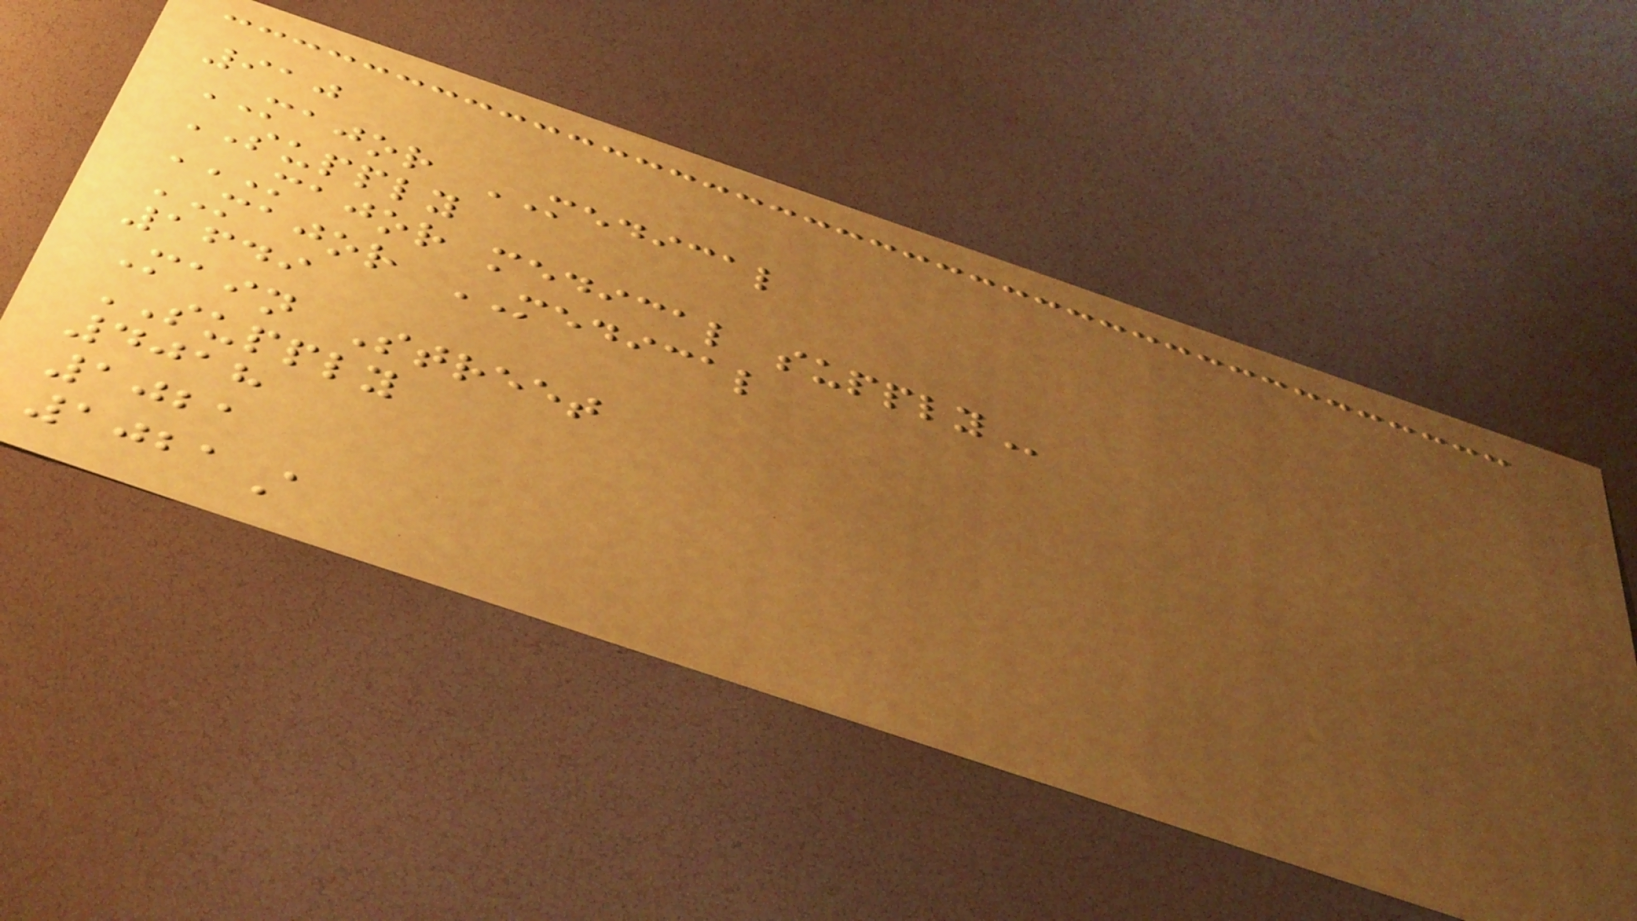910
MAJOR MEDICAL
SUPPLY
MAJOR MEDICAL SUPPLY
MAJOR MEDICAL
1649
Main Street
SUPPLY
4018
1021
1021A
